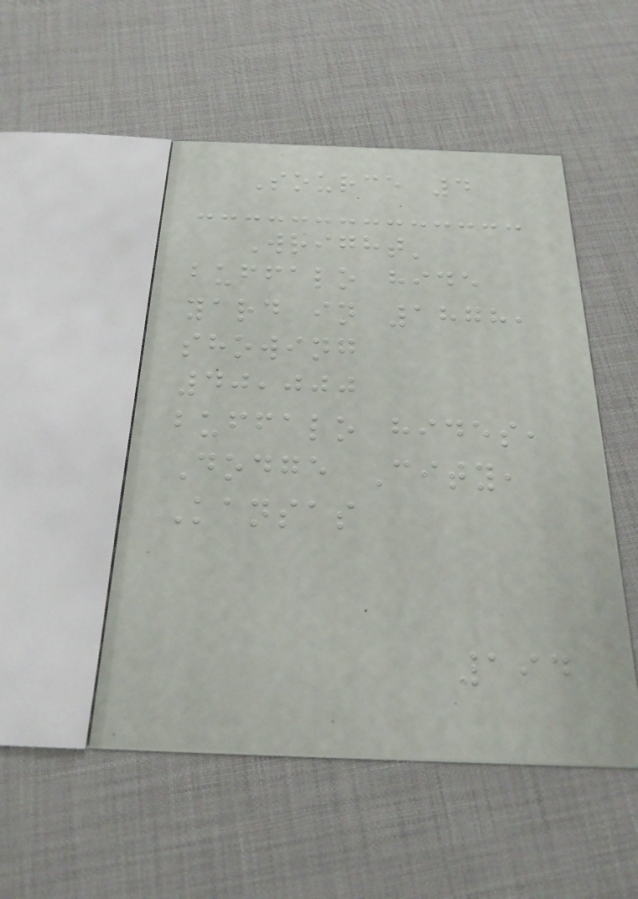Source 4
Wright'
buffalo hide
yard in 1878,
showing
40,000
buffalo hides,
Dodge City,
Kansas
194
